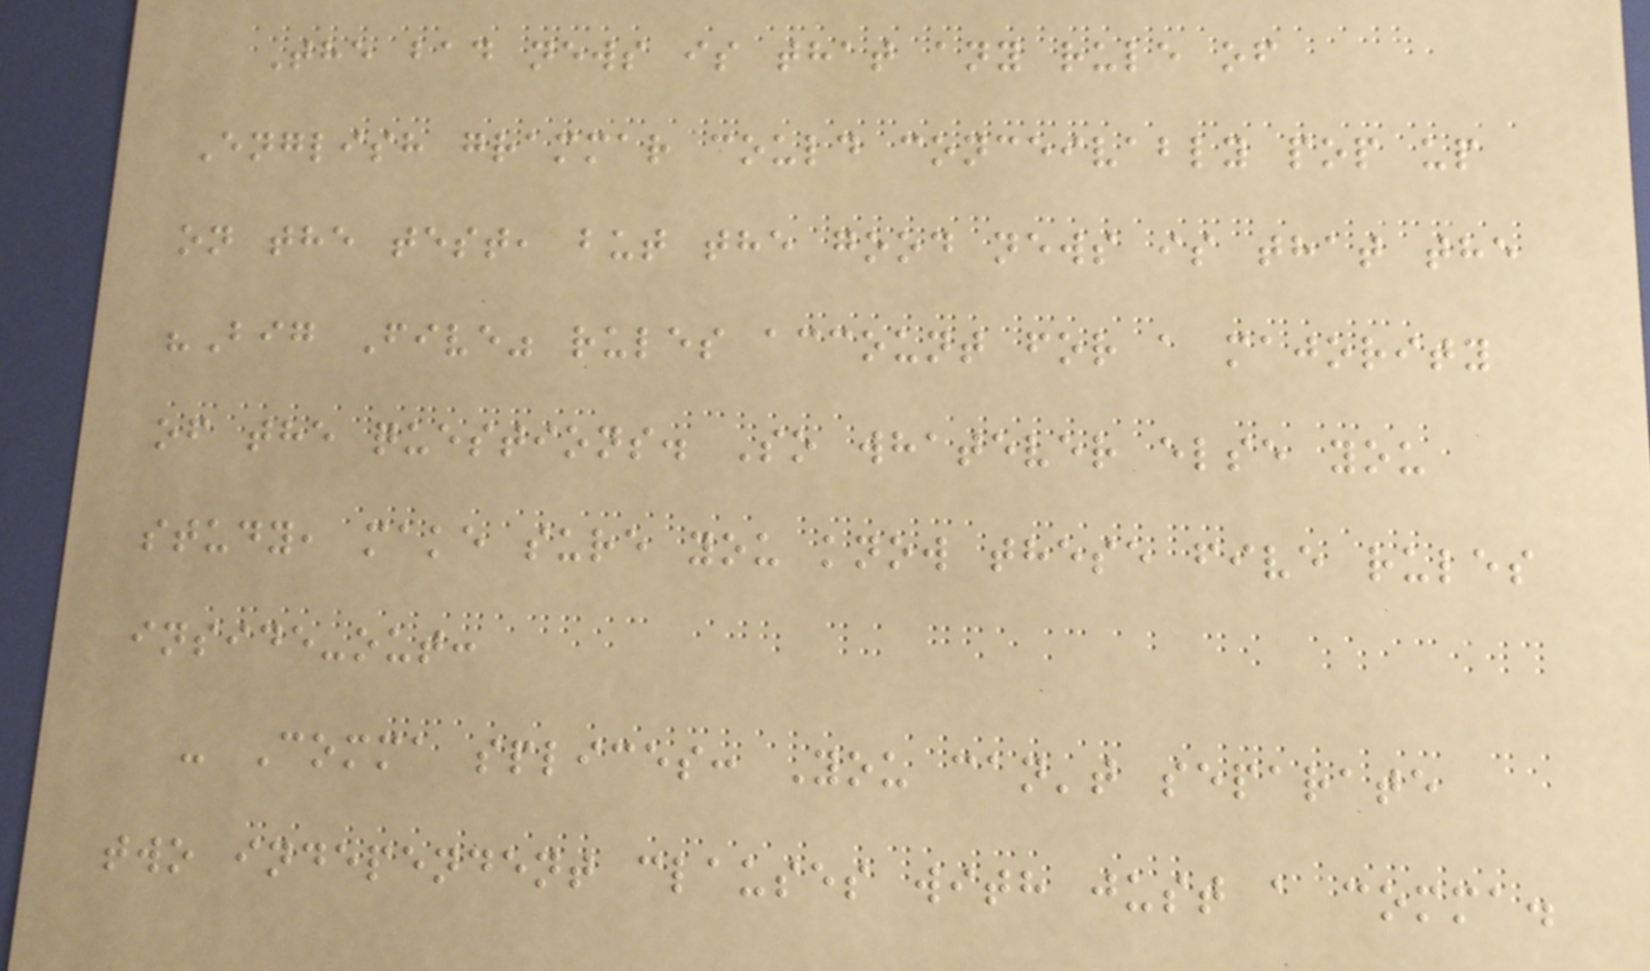The bad news is that any rule of
English grammar could conceivably pop up
on the test, but the good news is that the
"Big Five" rules account for a majority
of the questions. So whatever else you
study, make sure you know these five rules
inside-out:
- Comma splices: You can't separate
two independent clauses with just a comma.
